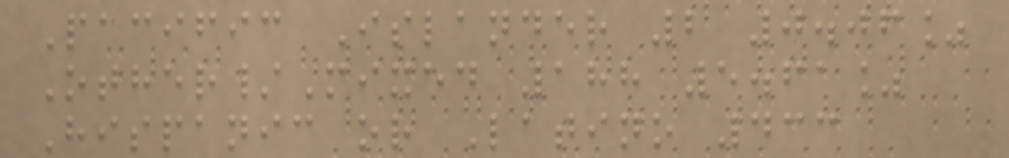Pacific Islander 2 0.06%
Other/Mixed 188 5.61%
Hispanic or Latino 433
